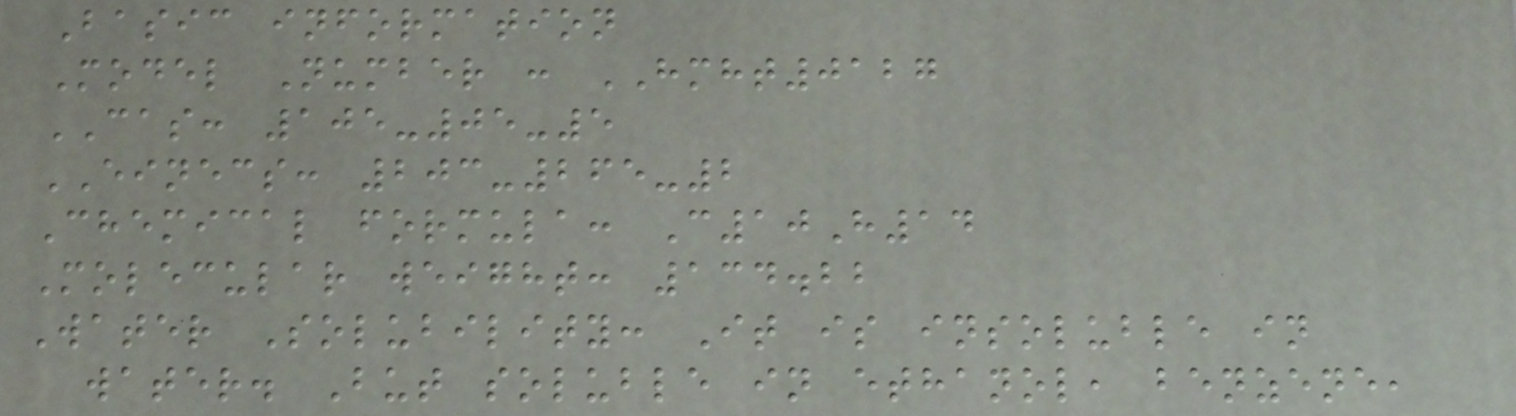Basic information
Model Number : HMHT0127
CAS: 105-05-5
EINECS: 203-265-2
Chemical formula: C10H14
Molecular weight: 134.22
Water Solubility: It is insoluble in
water. But soluble in ethanol, benzene,
